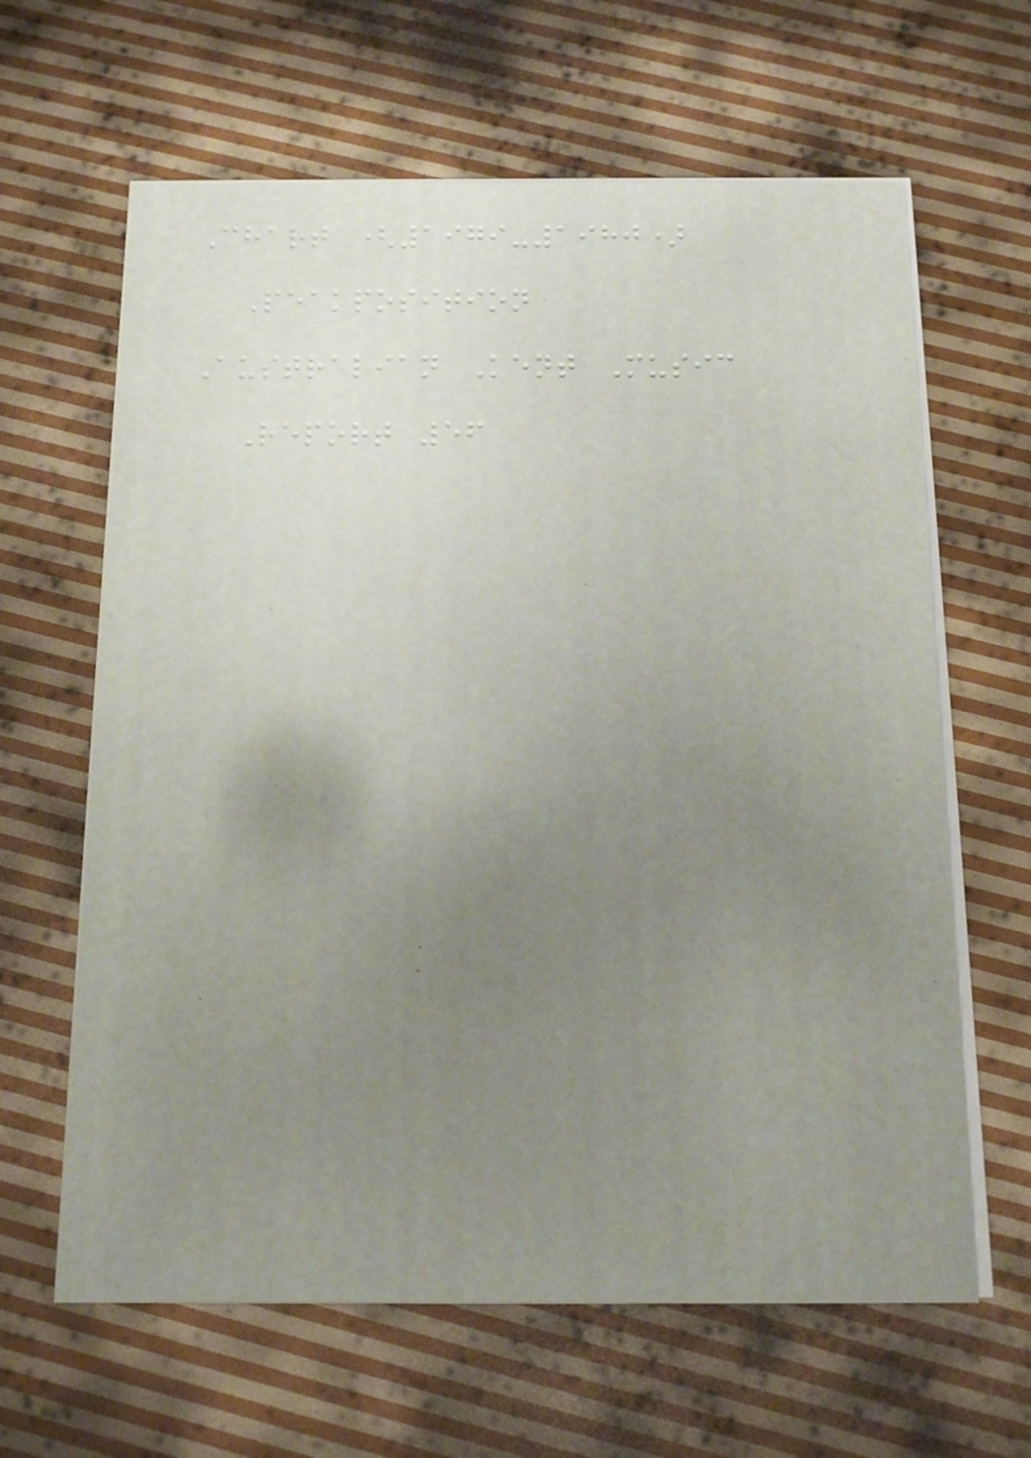Chart (1979-1980)
Peakposition
Australian Kent Music
Report 56
